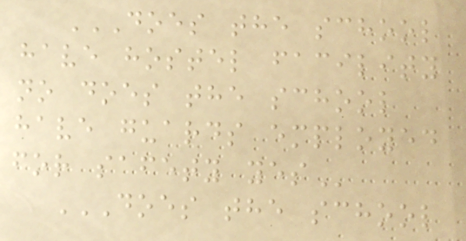DOES THE SCHOOL
HAVE HOSTEL FACILITY
NO DOES THE SCHOOL
HAVE GUARDS EMPLOYED
FOR SAFETY YES
DOES THE SCHOOL
